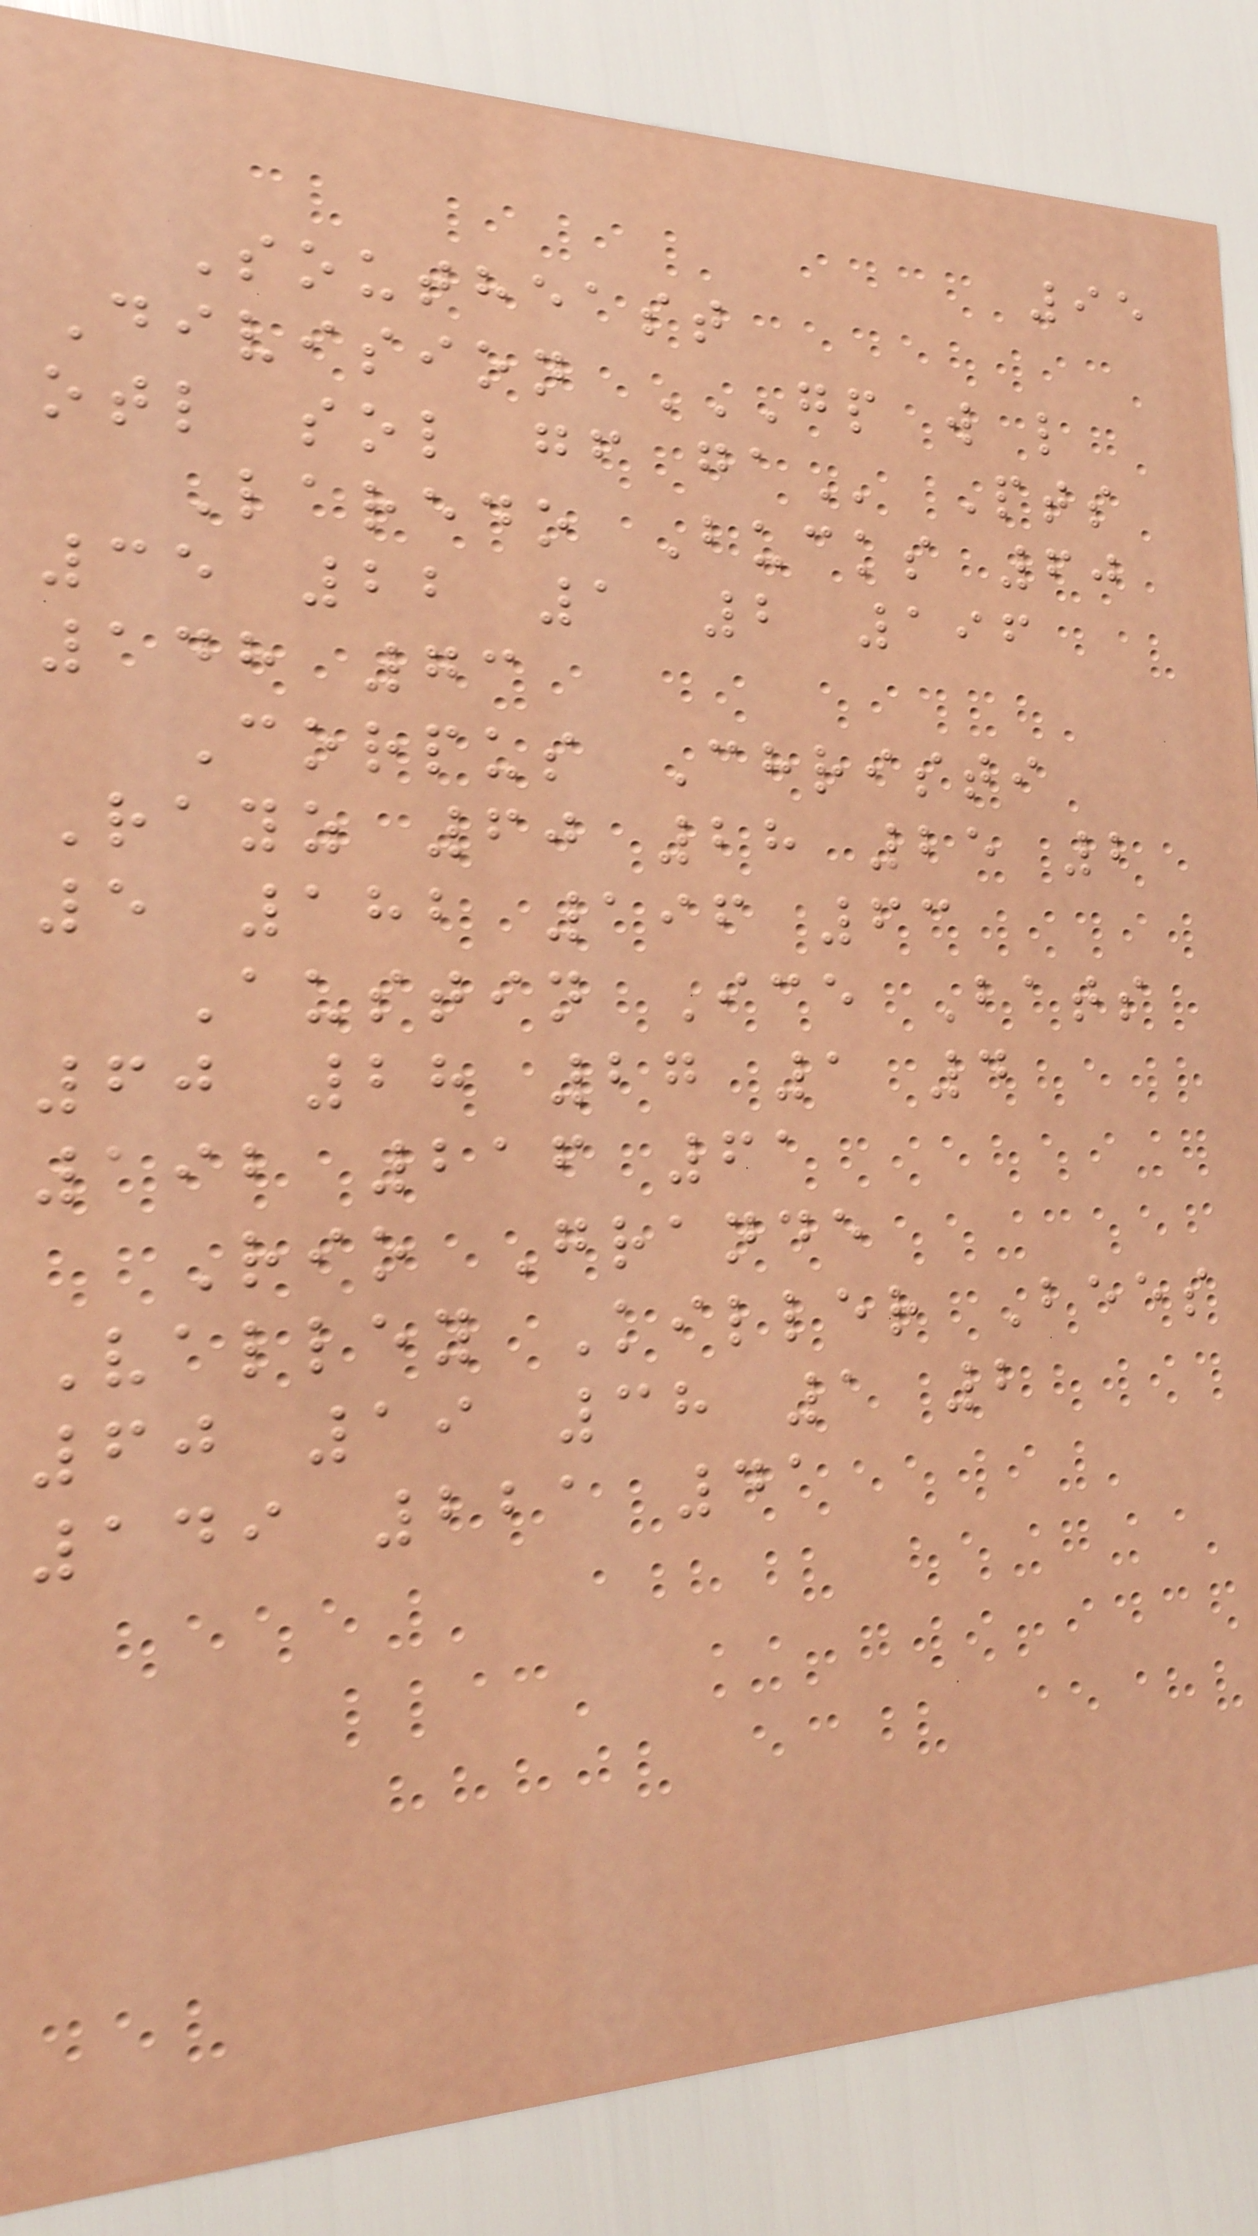95
Southeast
Division GP W L
otl sol gf
Laredo Bucks 60
35 22 1 2 196
148 73
Corpus Christi
Rayz 60 28 25 2
5 182 196 63
Austin Ice Bats
60 28 27 1 4
192 216 61
Rio Grande
Valley Killer Bees
60 19 38 1 2
149 221 41
